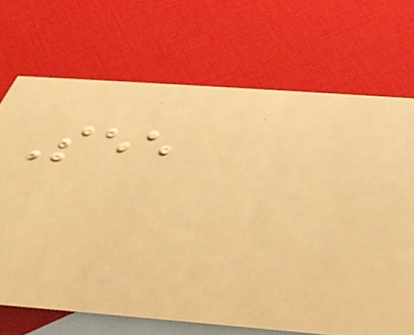See
